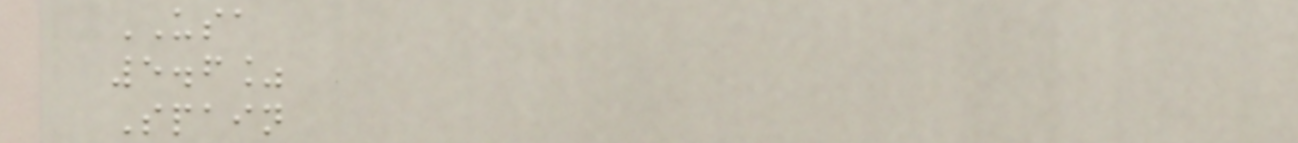USA
5.6%
Spain
